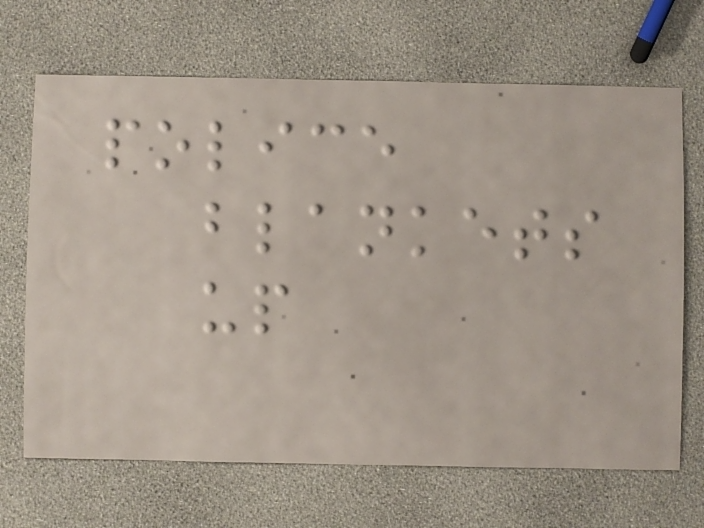police
blankets
up
